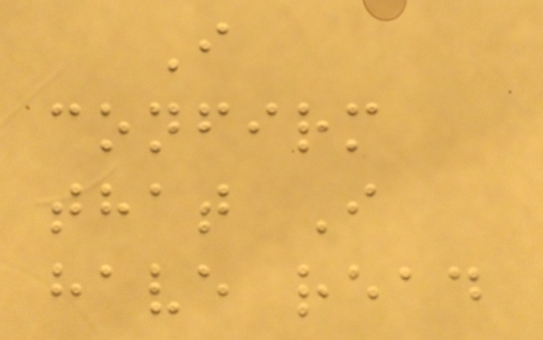I
confirm
that I
have read
